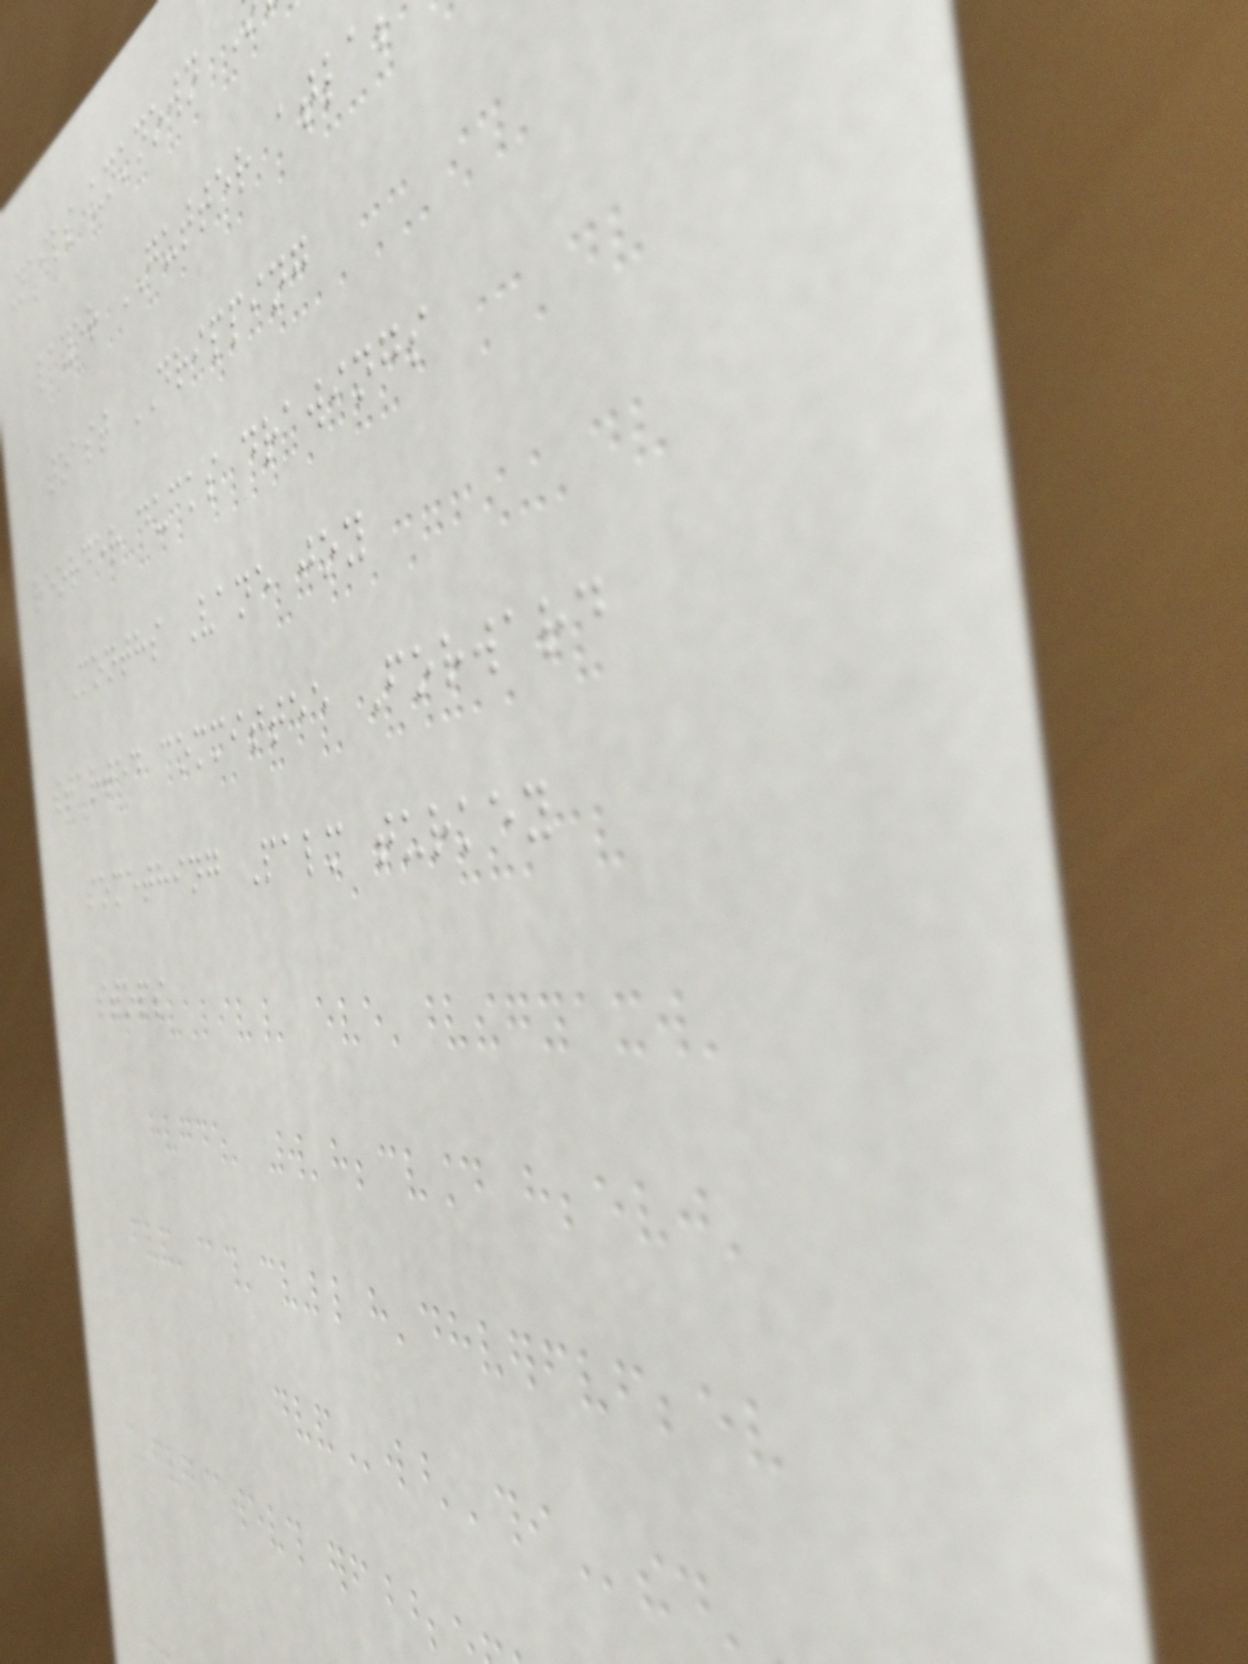Nails unknown
layer GUTTER atla
toast DRIPPING
reorder ducks drawings
Months Vane joy
started committee Forward
something Palm turkey
stops
